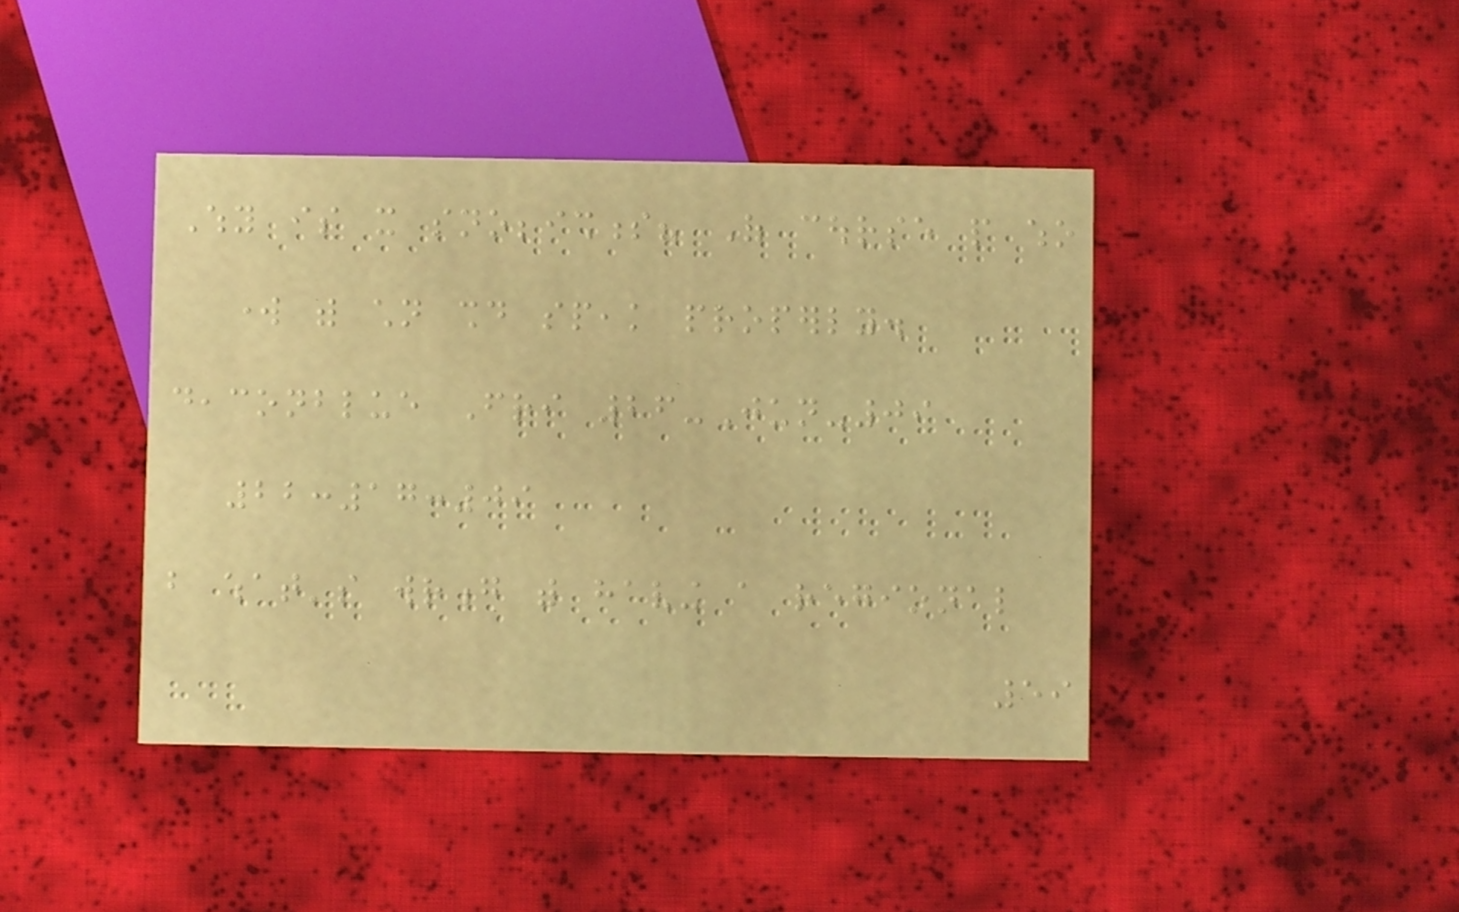Why is it snobbishness? Of course people who
work with children should speak properly.
deaconblue Fri 26-Jun-09
22:17:09
but what's wrong with having a regional
59
